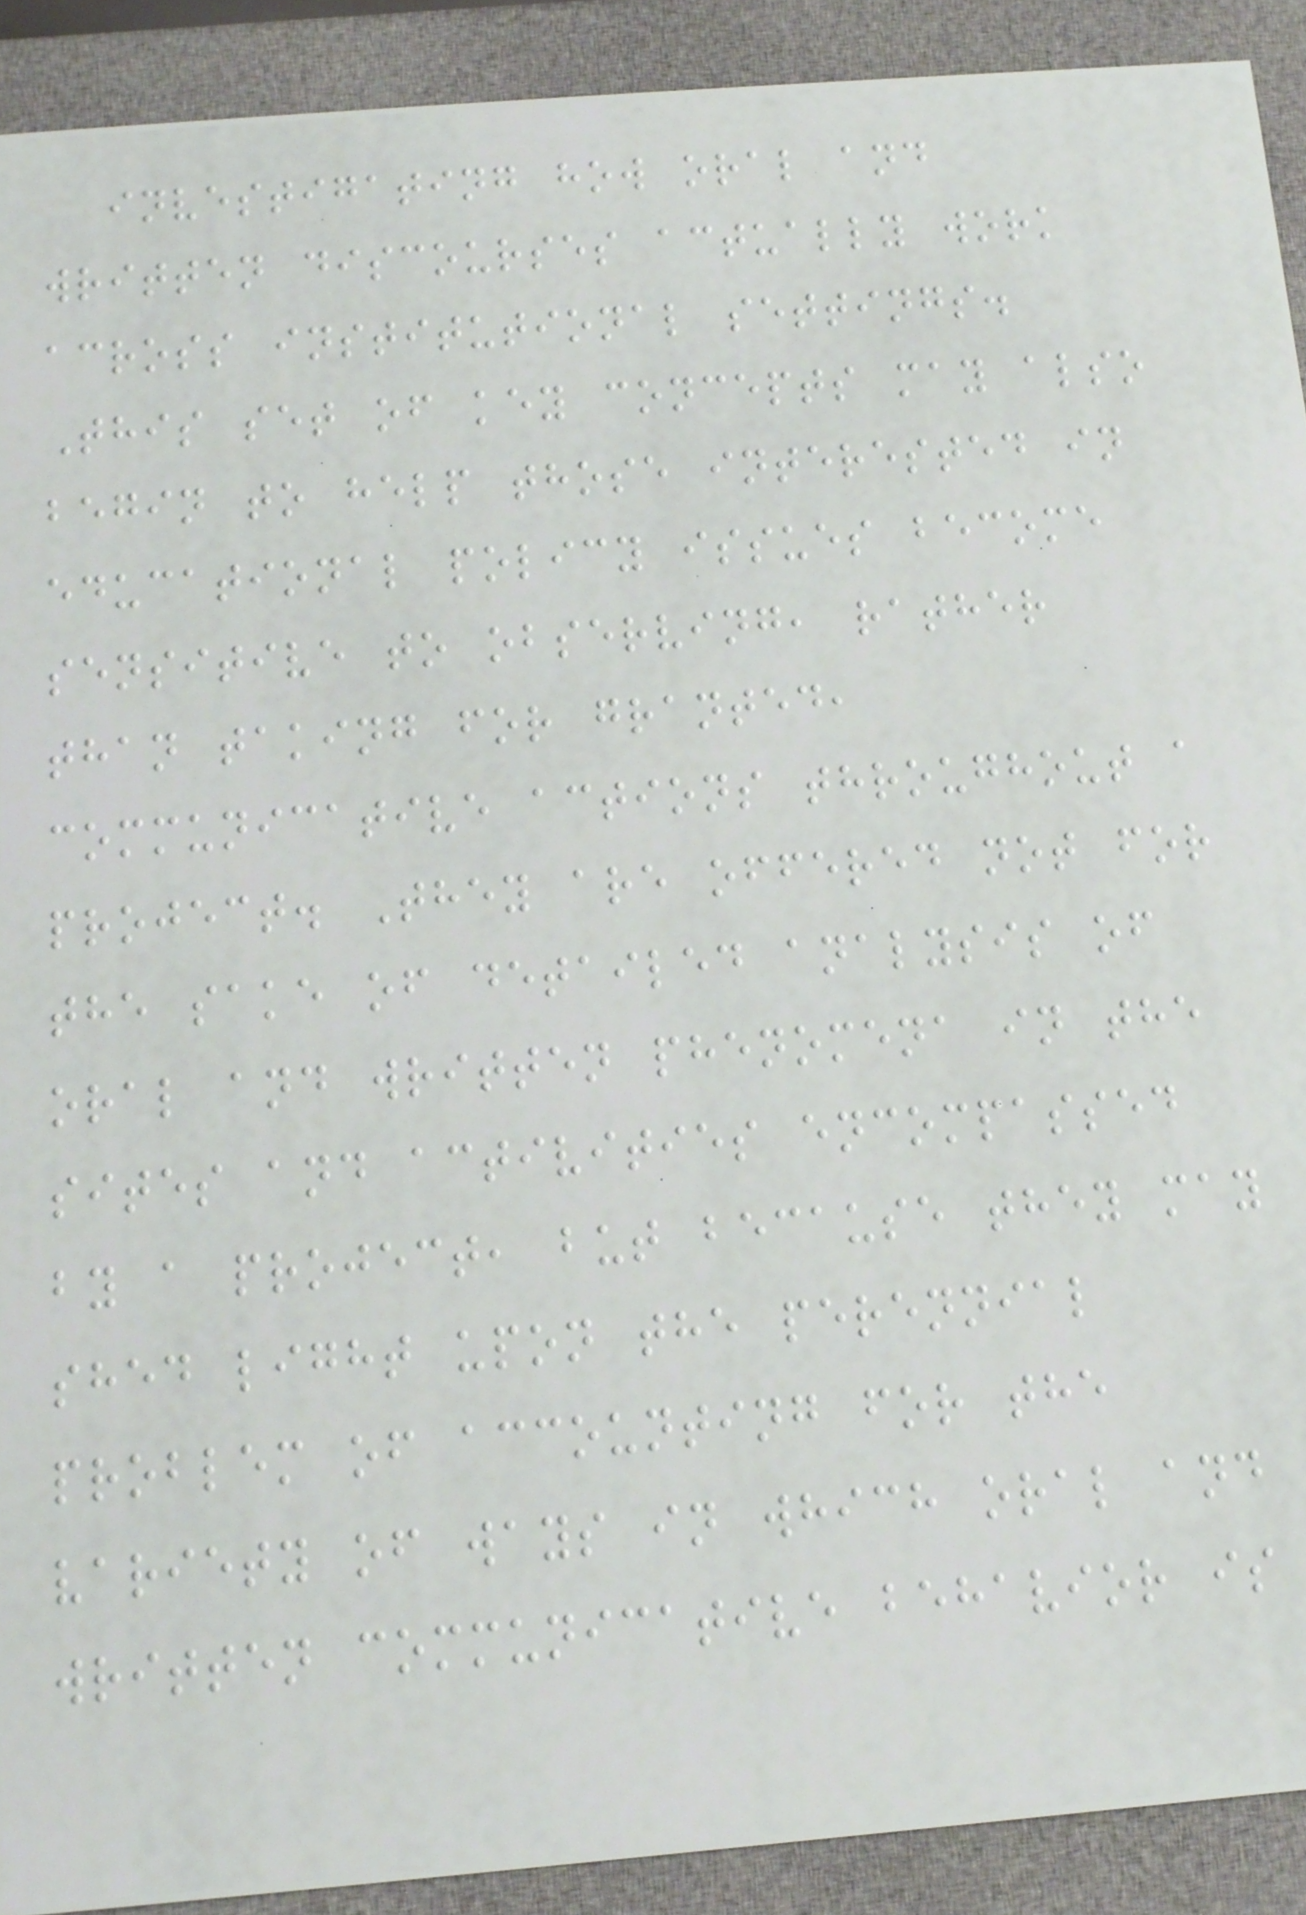investigating how oral and
written discourses actually work
across institutional settings.
This set of key concepts may also
begin to help those interested in
educational policy issues become
sensitive to observing, rather
than taking for granted,
communicative actions throughout a
project. They are offered not for
the sake of detailed analysis of
oral and written phenomena in the
sites and activities encompassed
by a project, but because they may
shed light upon the perennial
problem of accounting for the
variety of ways in which oral and
written communicative behavior is
